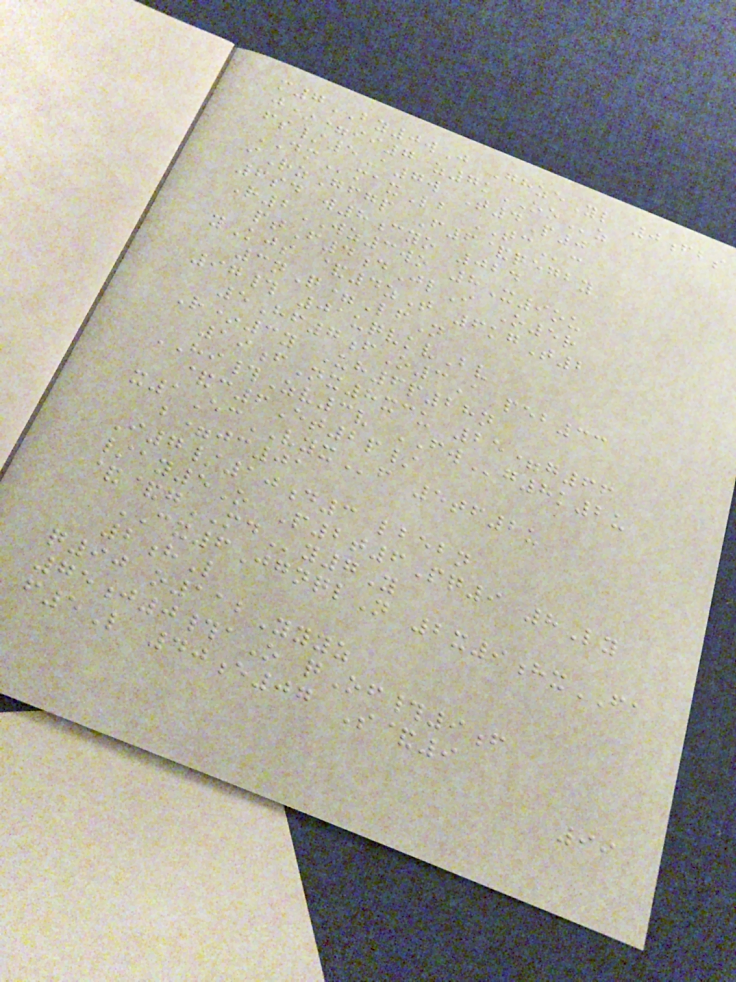m7BY0wJ GhzeYl 0fbs
j*=ii7 z7kOOz
fs/5A7w T4P0
DMmaxLb TCc
iRzGfgp F6&qegby
6sd w8cyo 024
R2WZ3wo 8X9ou
ptF4dJlI O5r
yKjs &4zT 6kgT2
3nQ=LfN
97# 01uqvkvBv
5Hf7fO3A peb33
R*3y Uh6p28n
19fNx8xcu 25=g66
HI#Zv3v FWg8k2u
&c6Et2p/
x1EcVYXf 5tf2u
b=jc01
I7/10d3 lbebn
/ay5O P2t6Pq9 8Ly
&&gMDy7Y
CX6JgnqlN 2x9hxFA
2hL
q90 o112Yyyz
75j0#aO qOf#9f
f5L 40e07 S&9
99
